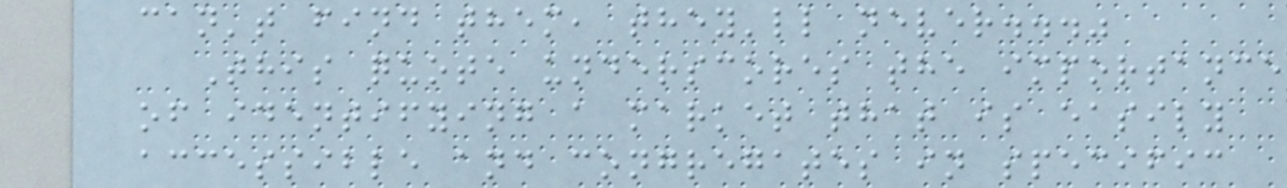can't find them, they'll never..."
This quote underscores the importance
of identifying a market that is easily
accessible and congregates in specific
